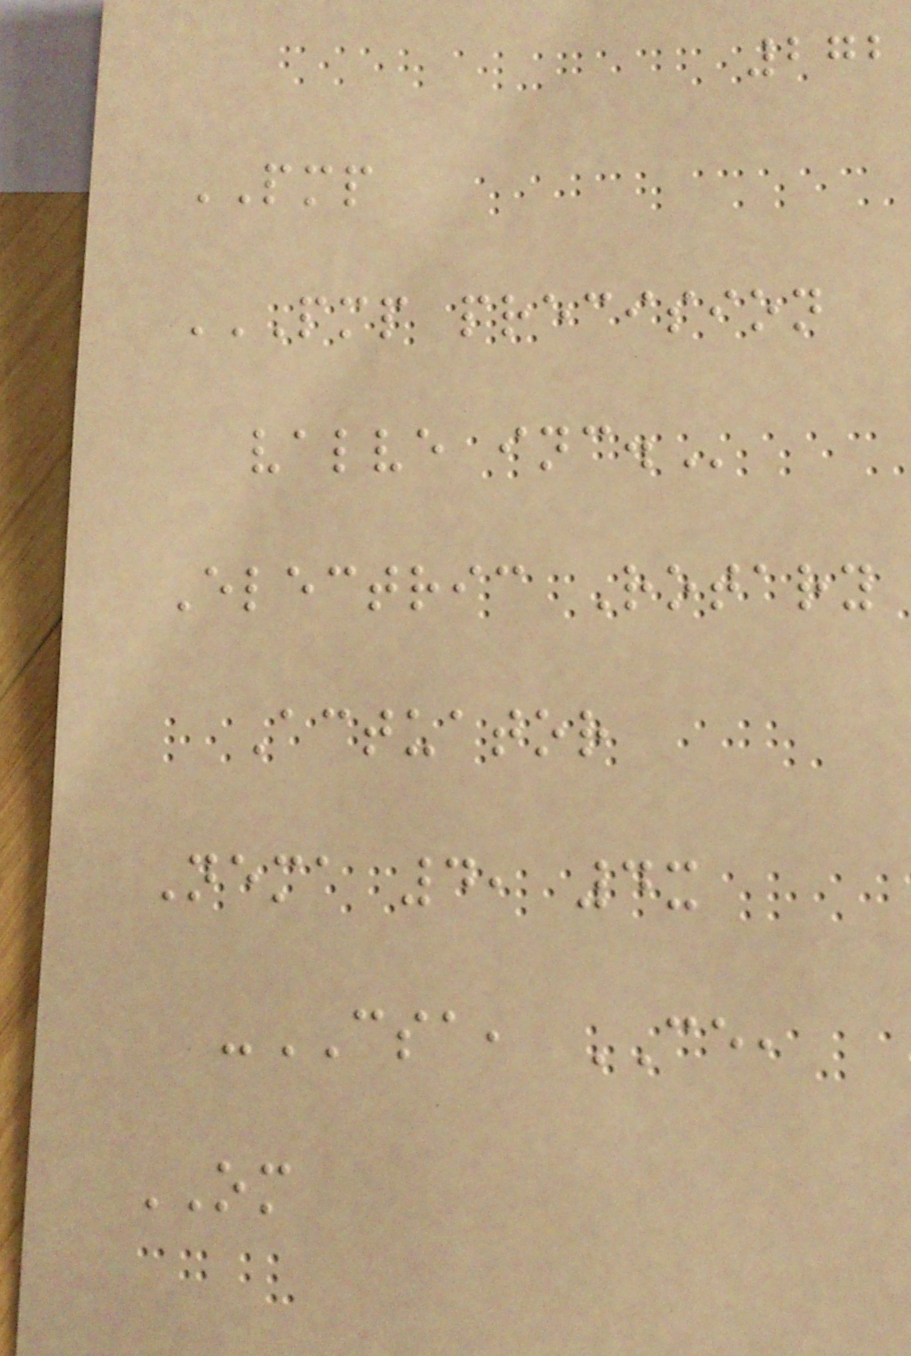272
PMP
PMP PRECISION
VALVE INC.
Electric Rotary
Actuator
Nema 4, 4x
-CSA, CE,
OM
